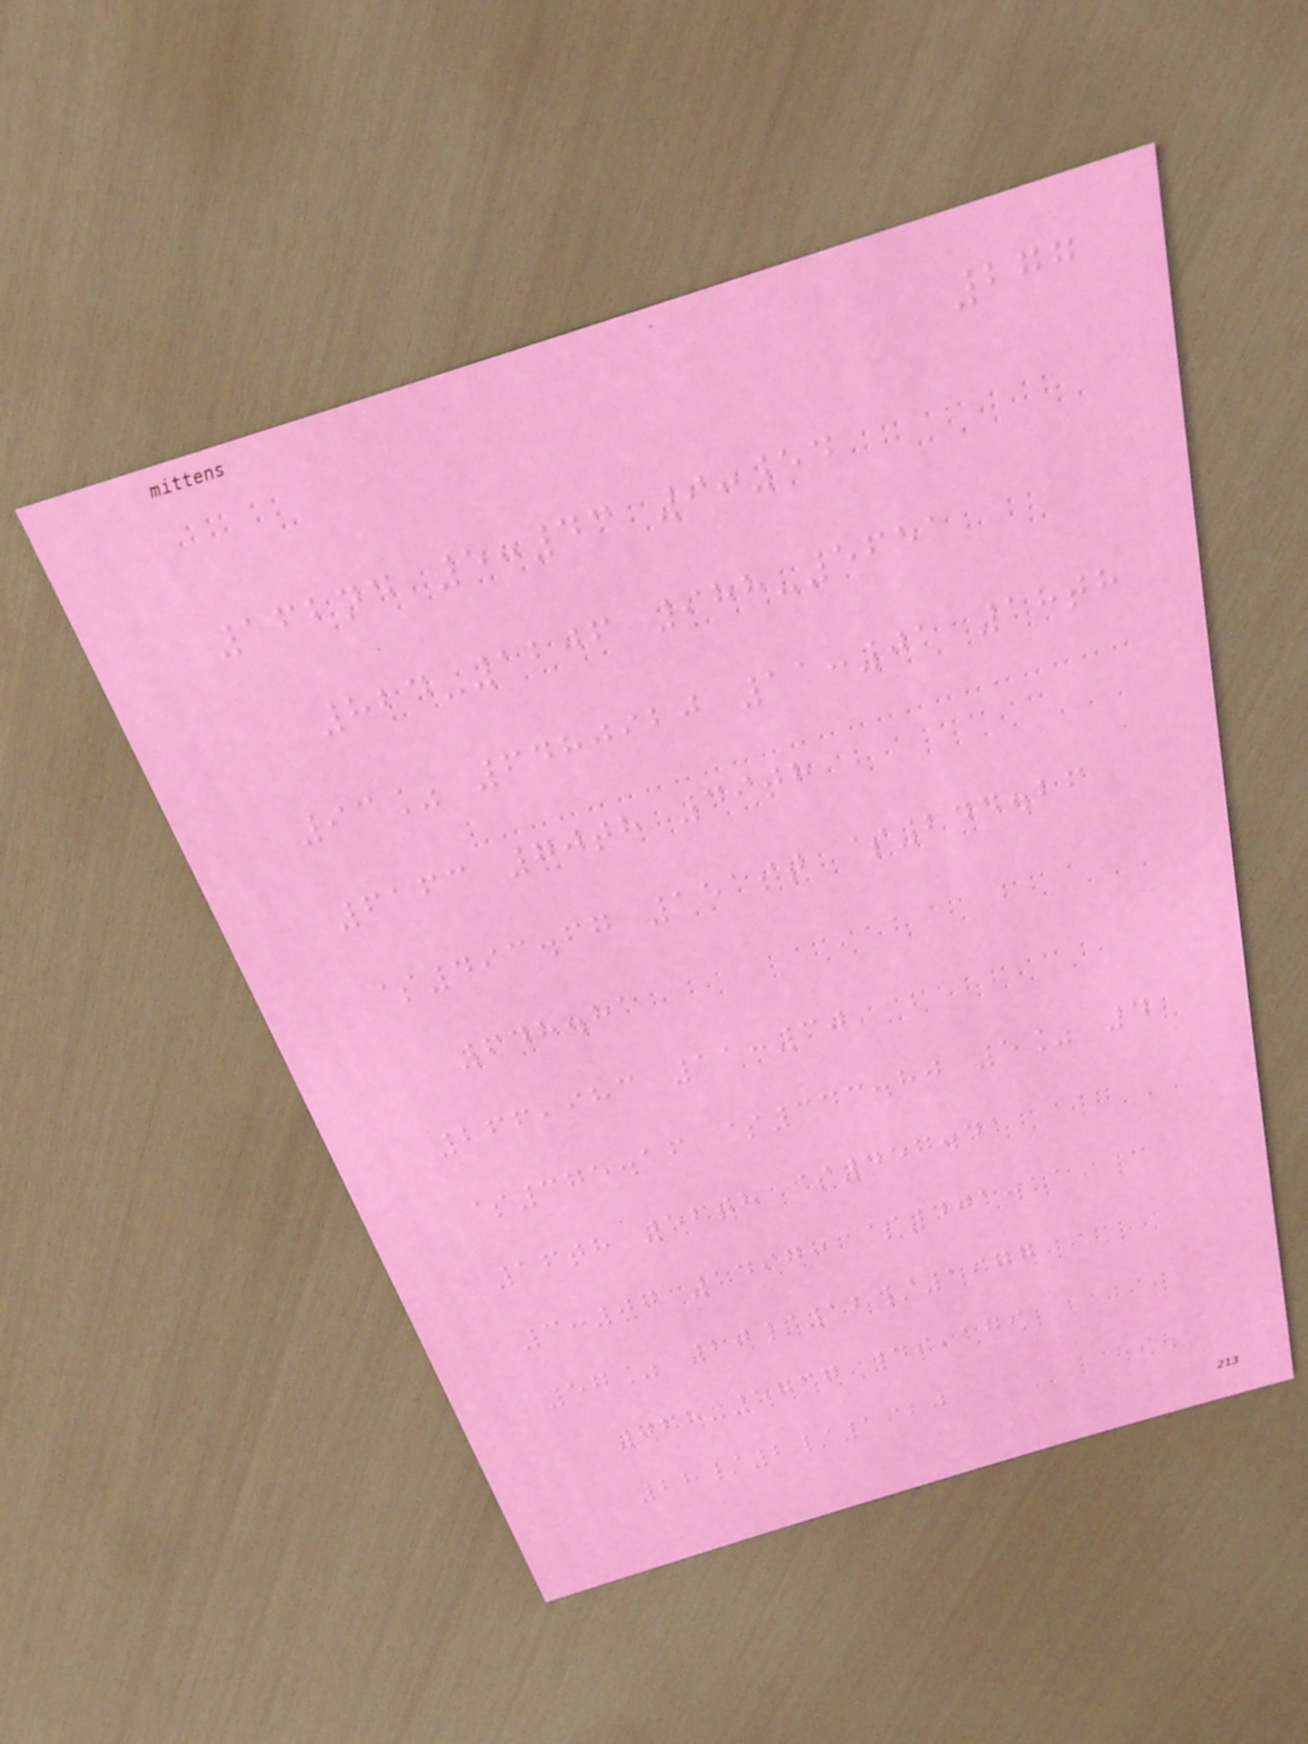277
162nd 5:43 9:54
824-1206 988-5651
93% 6480920 11:01 18th
6163 70th 49th
$493.67 151st $244.26
648.81
266,983 11:30
$375.16 $343.80 5% 4
16th 56th $457.41
3:07 14978 $401.11
57% 20/12/1977
768-5737 49,179
28/2/1920
